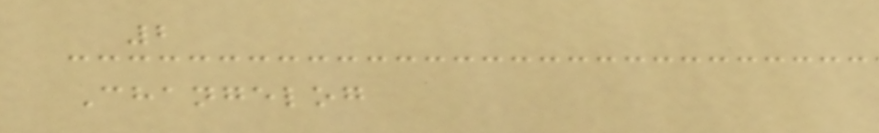2
Changelog
